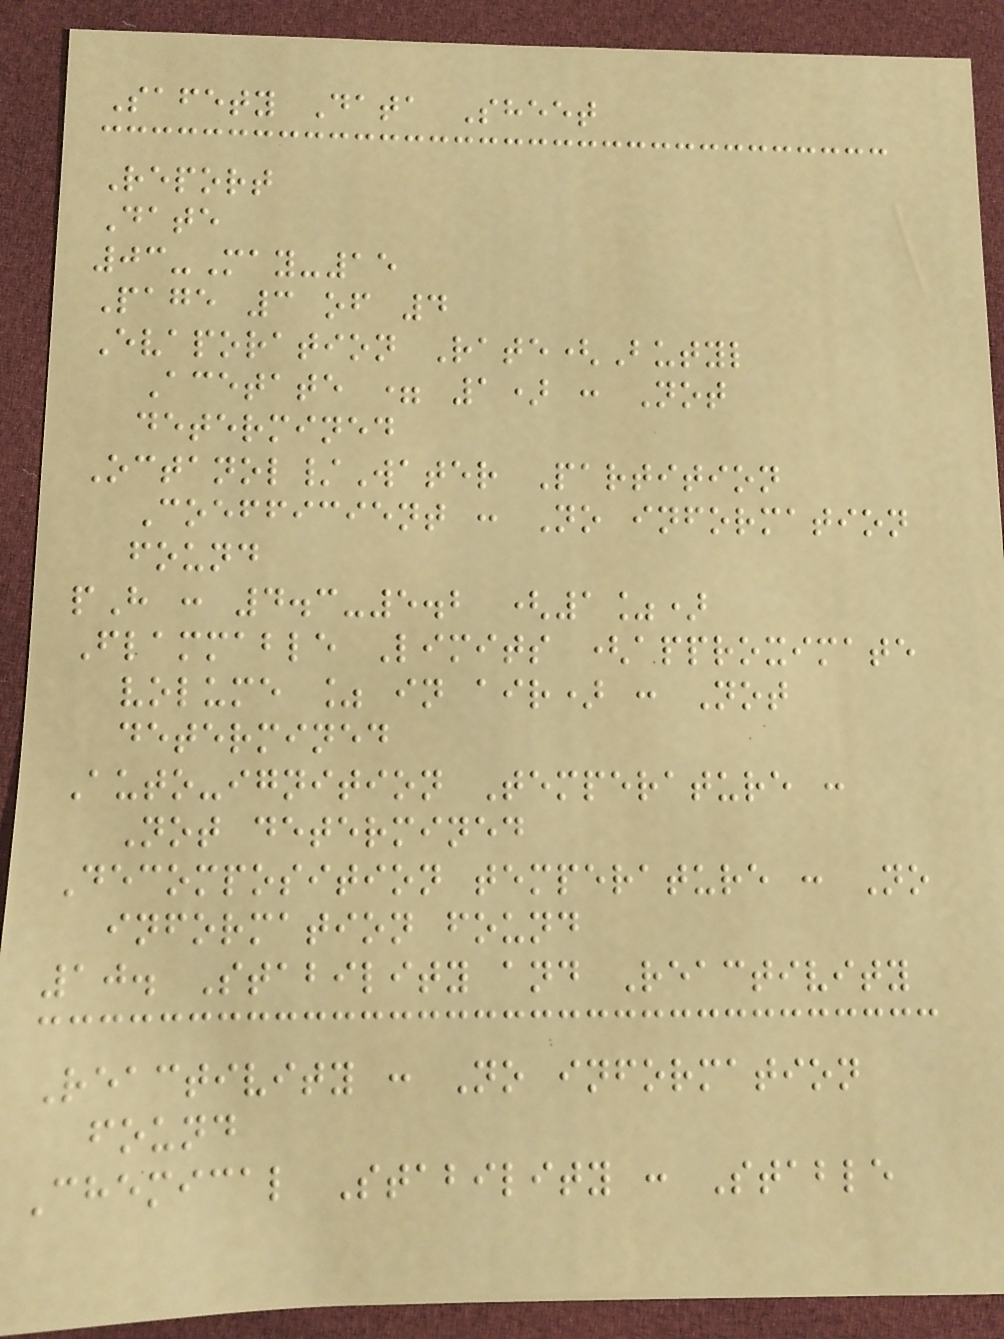Safety Data Sheet
Report
Date
03-May-15
Page 3 of 4
Evaporation Rate(Butyl
Acetate = 1) : Not
determined
Octanol/Water Partition
Coefficient : No information
found
pH : 4.3-5.2 (1%)
Flammable Limits (approximate
volume % in air) : Not
determined
Auto-ignition Temperature :
Not determined
Decomposition temperature : No
information found
10. Stability and Reactivity
Reactivity : No information
found
Chemical Stability : Stable
